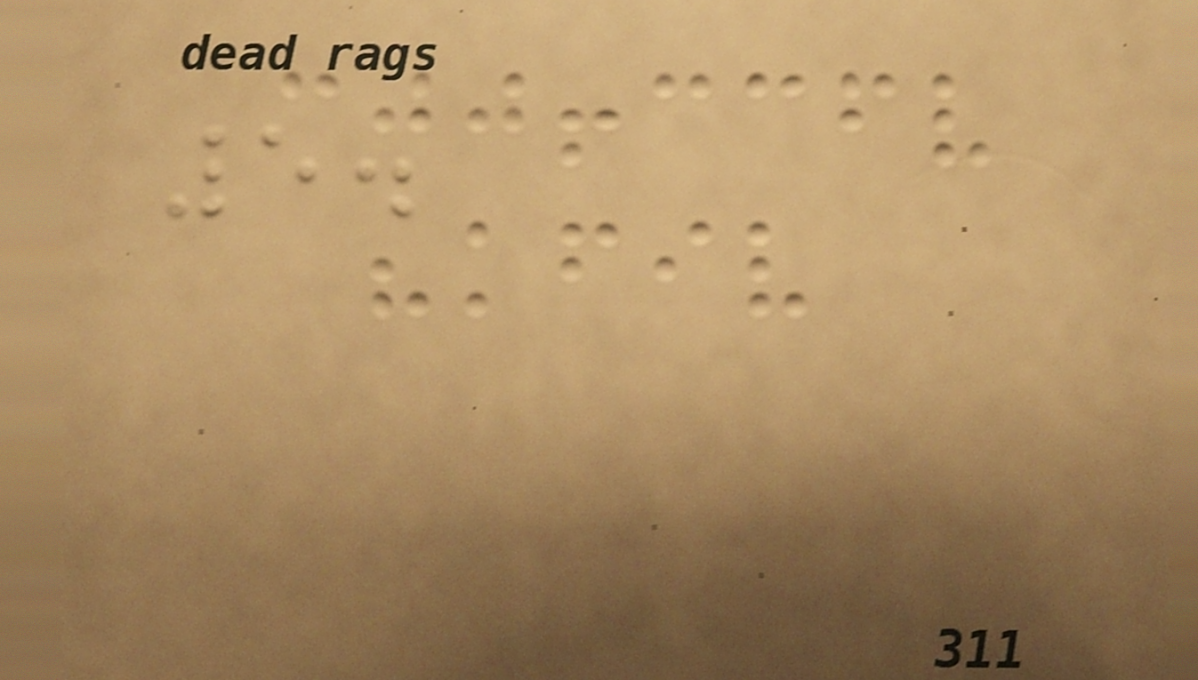5.
